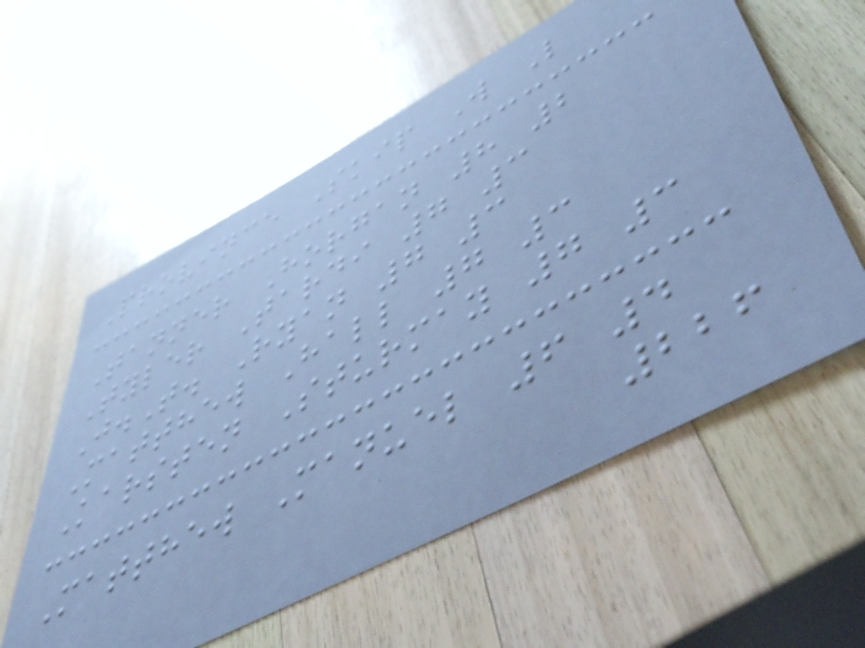Province Skip W L
Tanner Horgan 8 2
Tyler Tardi 7 3
J.T. Ryan 7 3
Matthew Hall 7 3
Karsten Sturmay 7 3
Matthew Manuel 6 4
226
